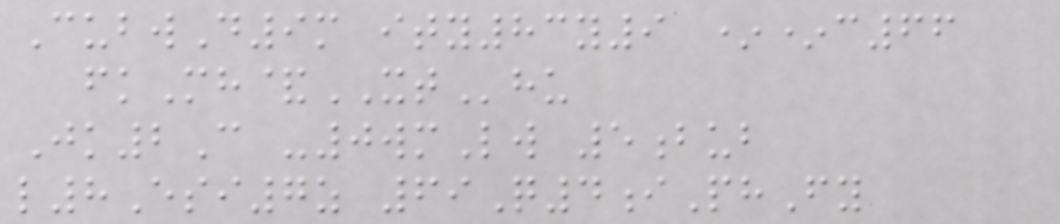CubwD9m ity83y9 **c66
fkMh&XThu
Jk2C -0wmLw 5bub
l8Esi7z 69Q4iPhFy
